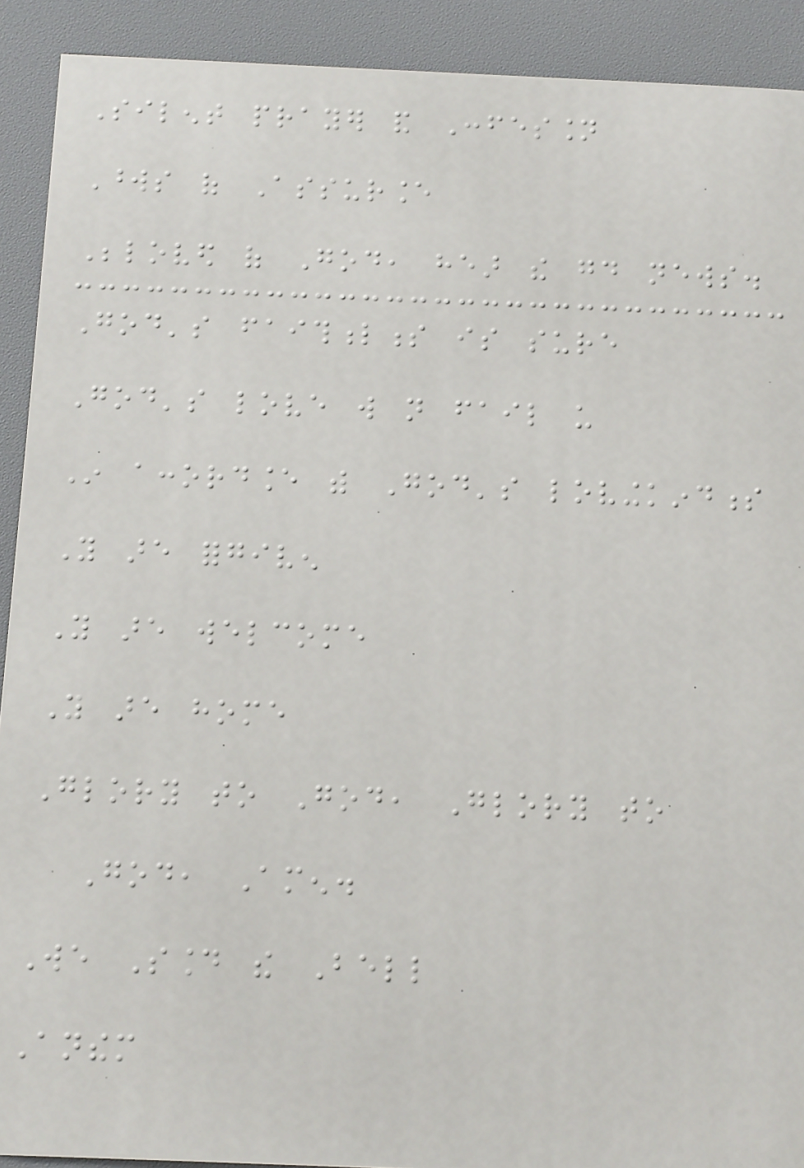Silent prayer and Confession
Words of Assurance
Beloved of God, hear the good news.
God's faithfulness is sure
God's love will not fail us
In accordance with God's lovingkindness
You are forgiven
You are welcome
You are home
Glory to God, Glory to
God, Amen.
We Sound the Bell
Anthem
